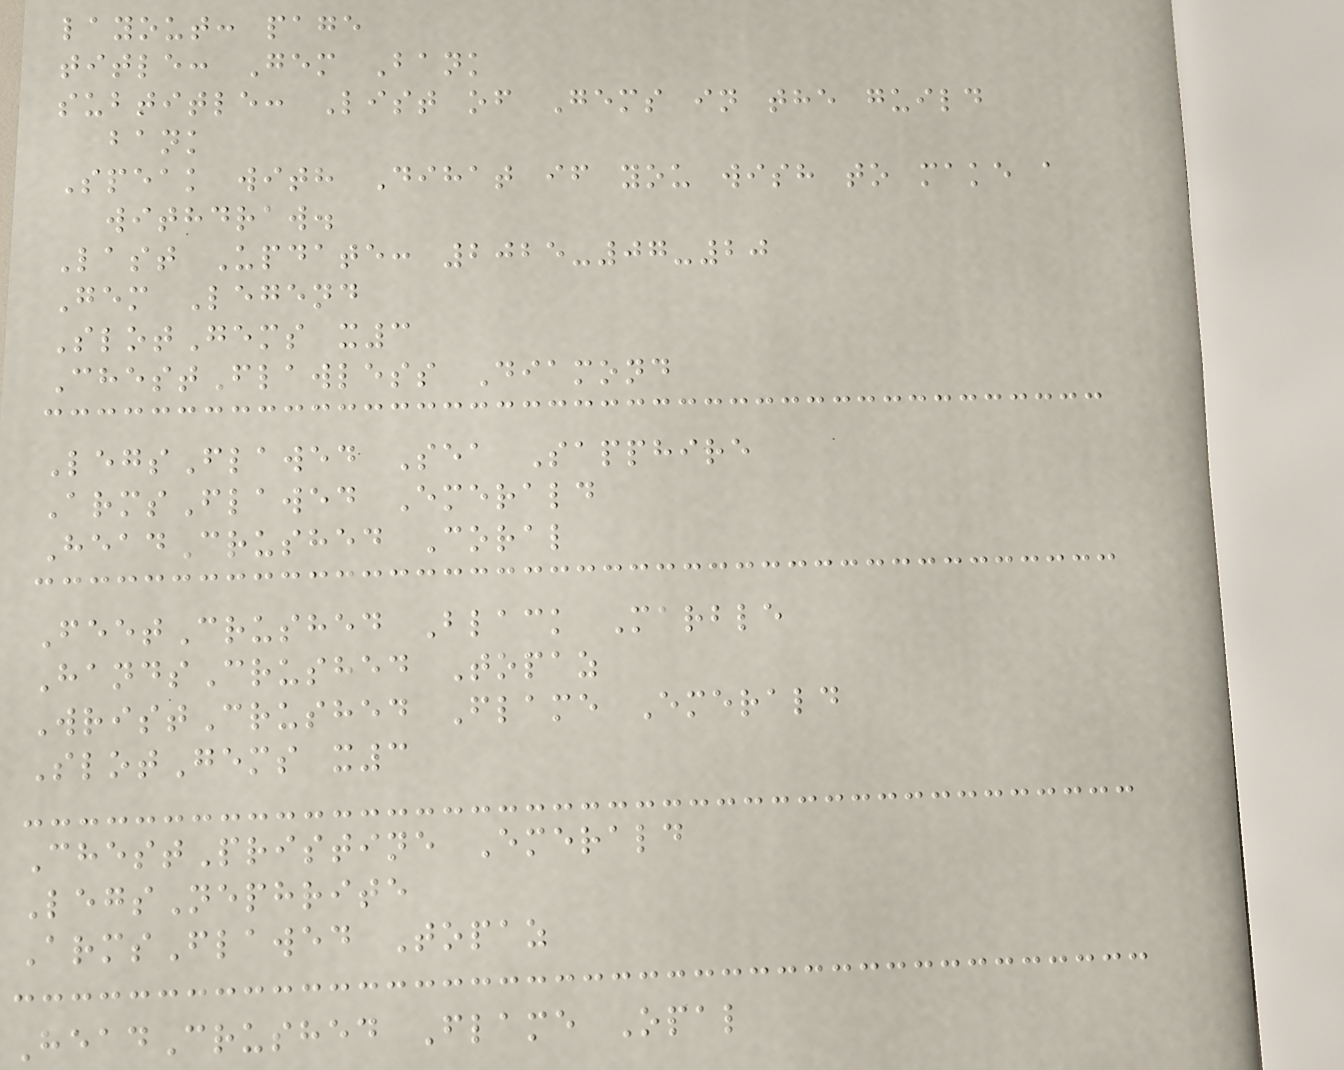layout: page
title: Gem Bank
subtitle: List of Gems in the guild
bank
Speak with Dihat if you wish to make a
withdraw.
Last Update: 2025-07-20
Gem Legend
SlotGems x3
ChestFlawless Diamond
LegsFlawed Sea Sapphire
ArmsFlawed Emerald
HeadCrushed Coral
FeetCrushed Black Marble
HandsCrushed Topaz
WristCrushed Flame Emerald
SlotGems x3
ChestPristine Emerald
LegsNephrite
ArmsFlawed Topaz
HeadCrushed Flame Opal
